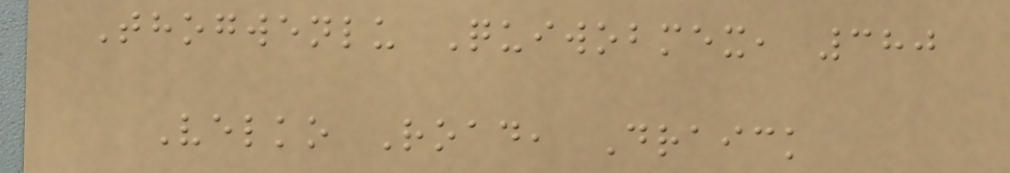Thogwenlu Quiwobmex, 380
Velko Road, Draick
